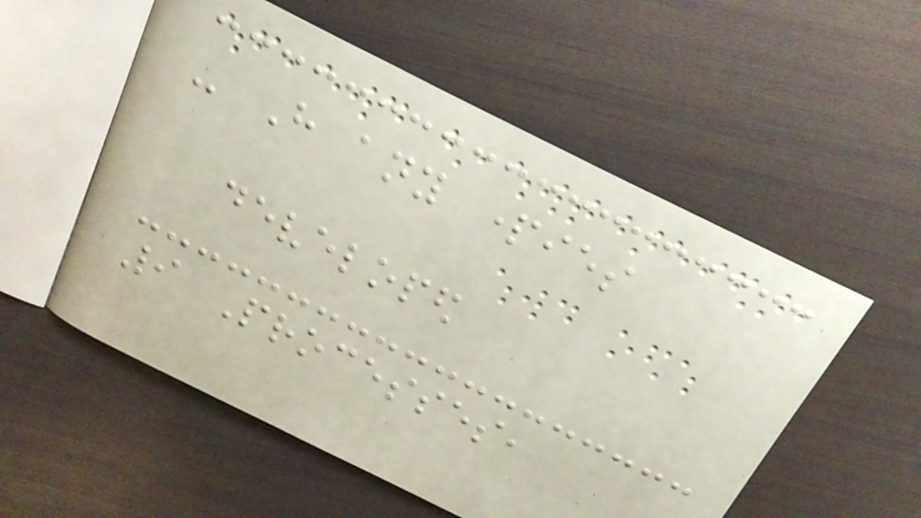- Have any parties
developed
9 Processes,
